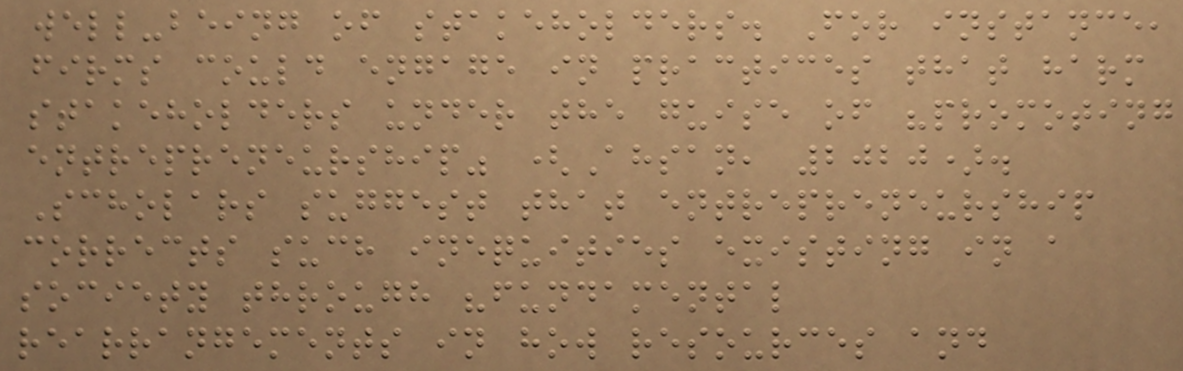well-being of stakeholders. For instance,
firms could engage in practices that harm
stakeholders under the guise of "promoting
entrepreneurship" (Ahsan, 2020).
Scholars suggest that entrepreneurship
corrects such inequities existing in a
society through "fundamental
rearrangements in how resources and
